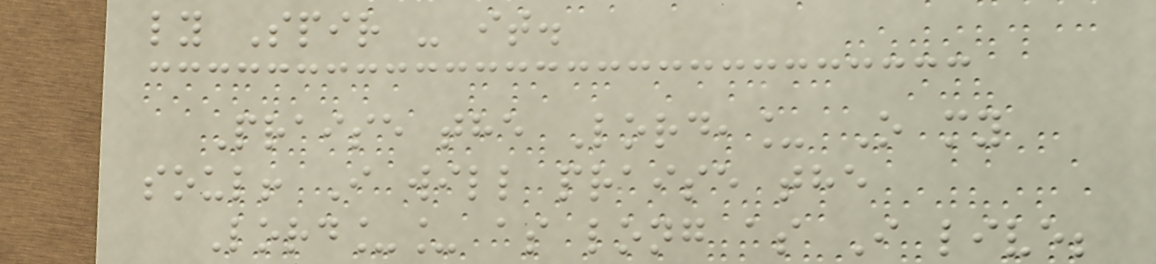ly Spir - it.
Praise the Lord,_ O my
soul! I will praise the
Lord__ as long as I live;
